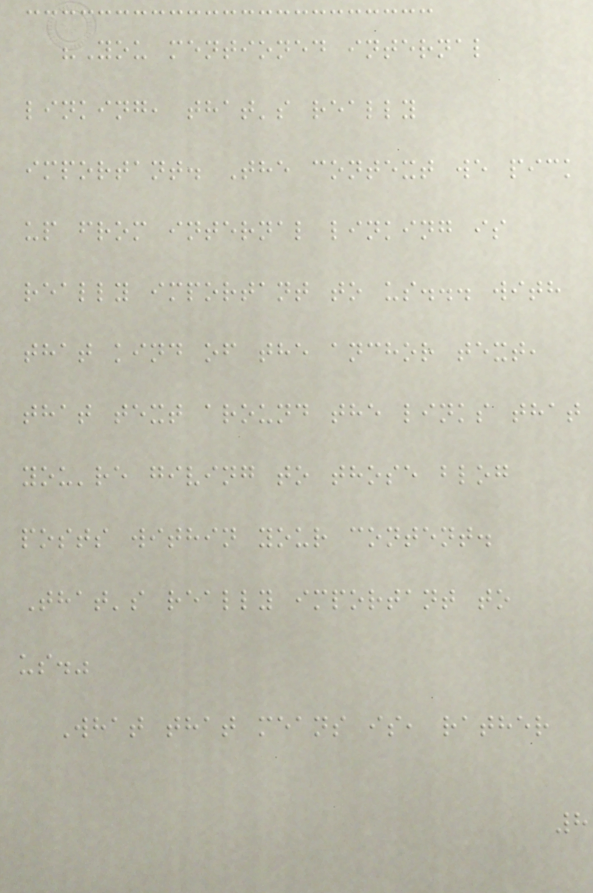"You mentioned internal
linking, that's really
important. The context we pick
up from internal linking is
really important to us... with
that kind of the anchor text,
that text around the links that
you're giving to those blog
posts within your content.
That's really important to
us."
What that means is, rather
8
